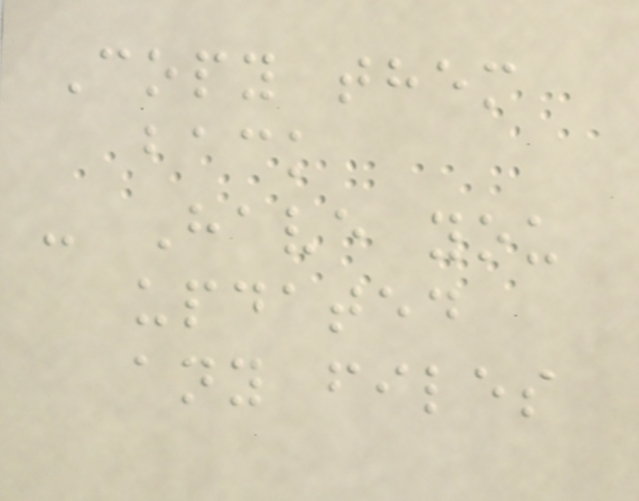Copy them
back
- Have you
updated
any files
